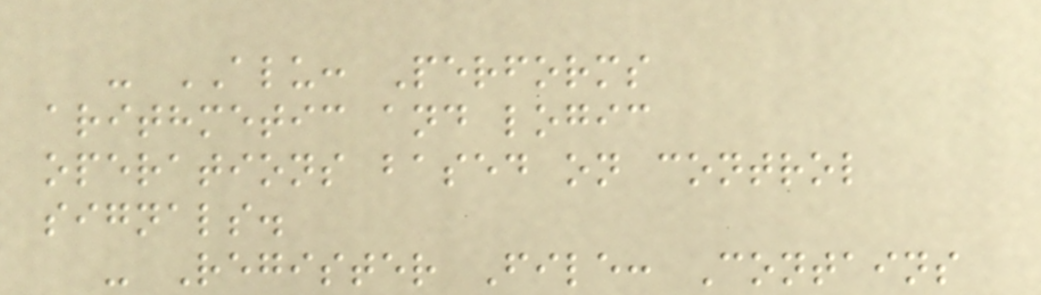- ALU: Performs
arithmetic and logic
operations based on control
signals.
- Register File: Contains
